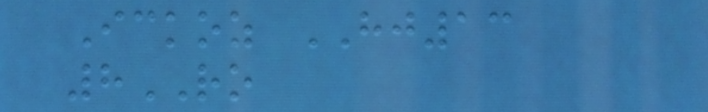Ickoz HJ13
8RO
